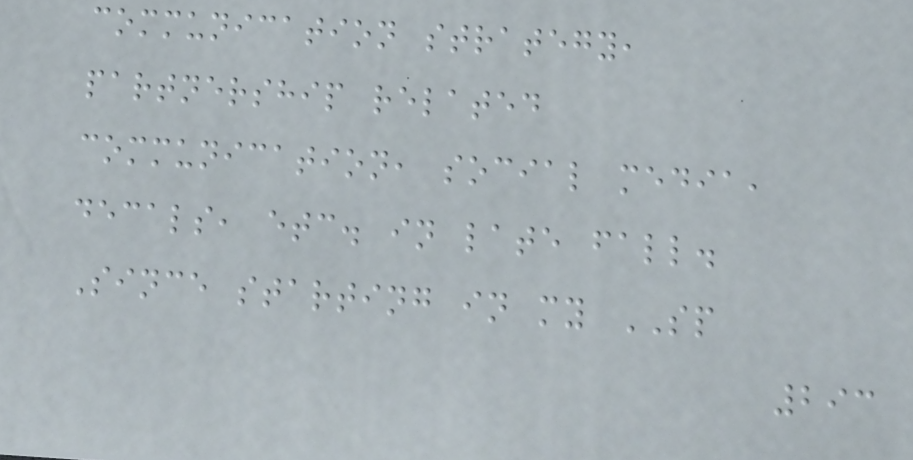communication strategy,
partnership related
communication, social media,
decals, etc. in late fall.
Since starting in my SP
293
